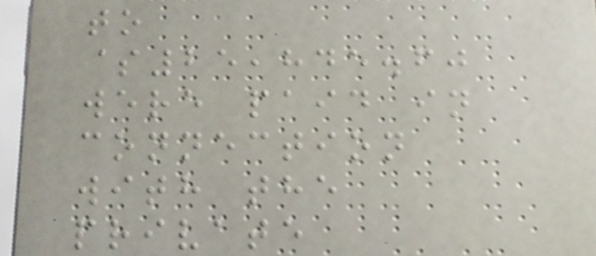to
$25,845.60
were paid in
connection
with the
private
